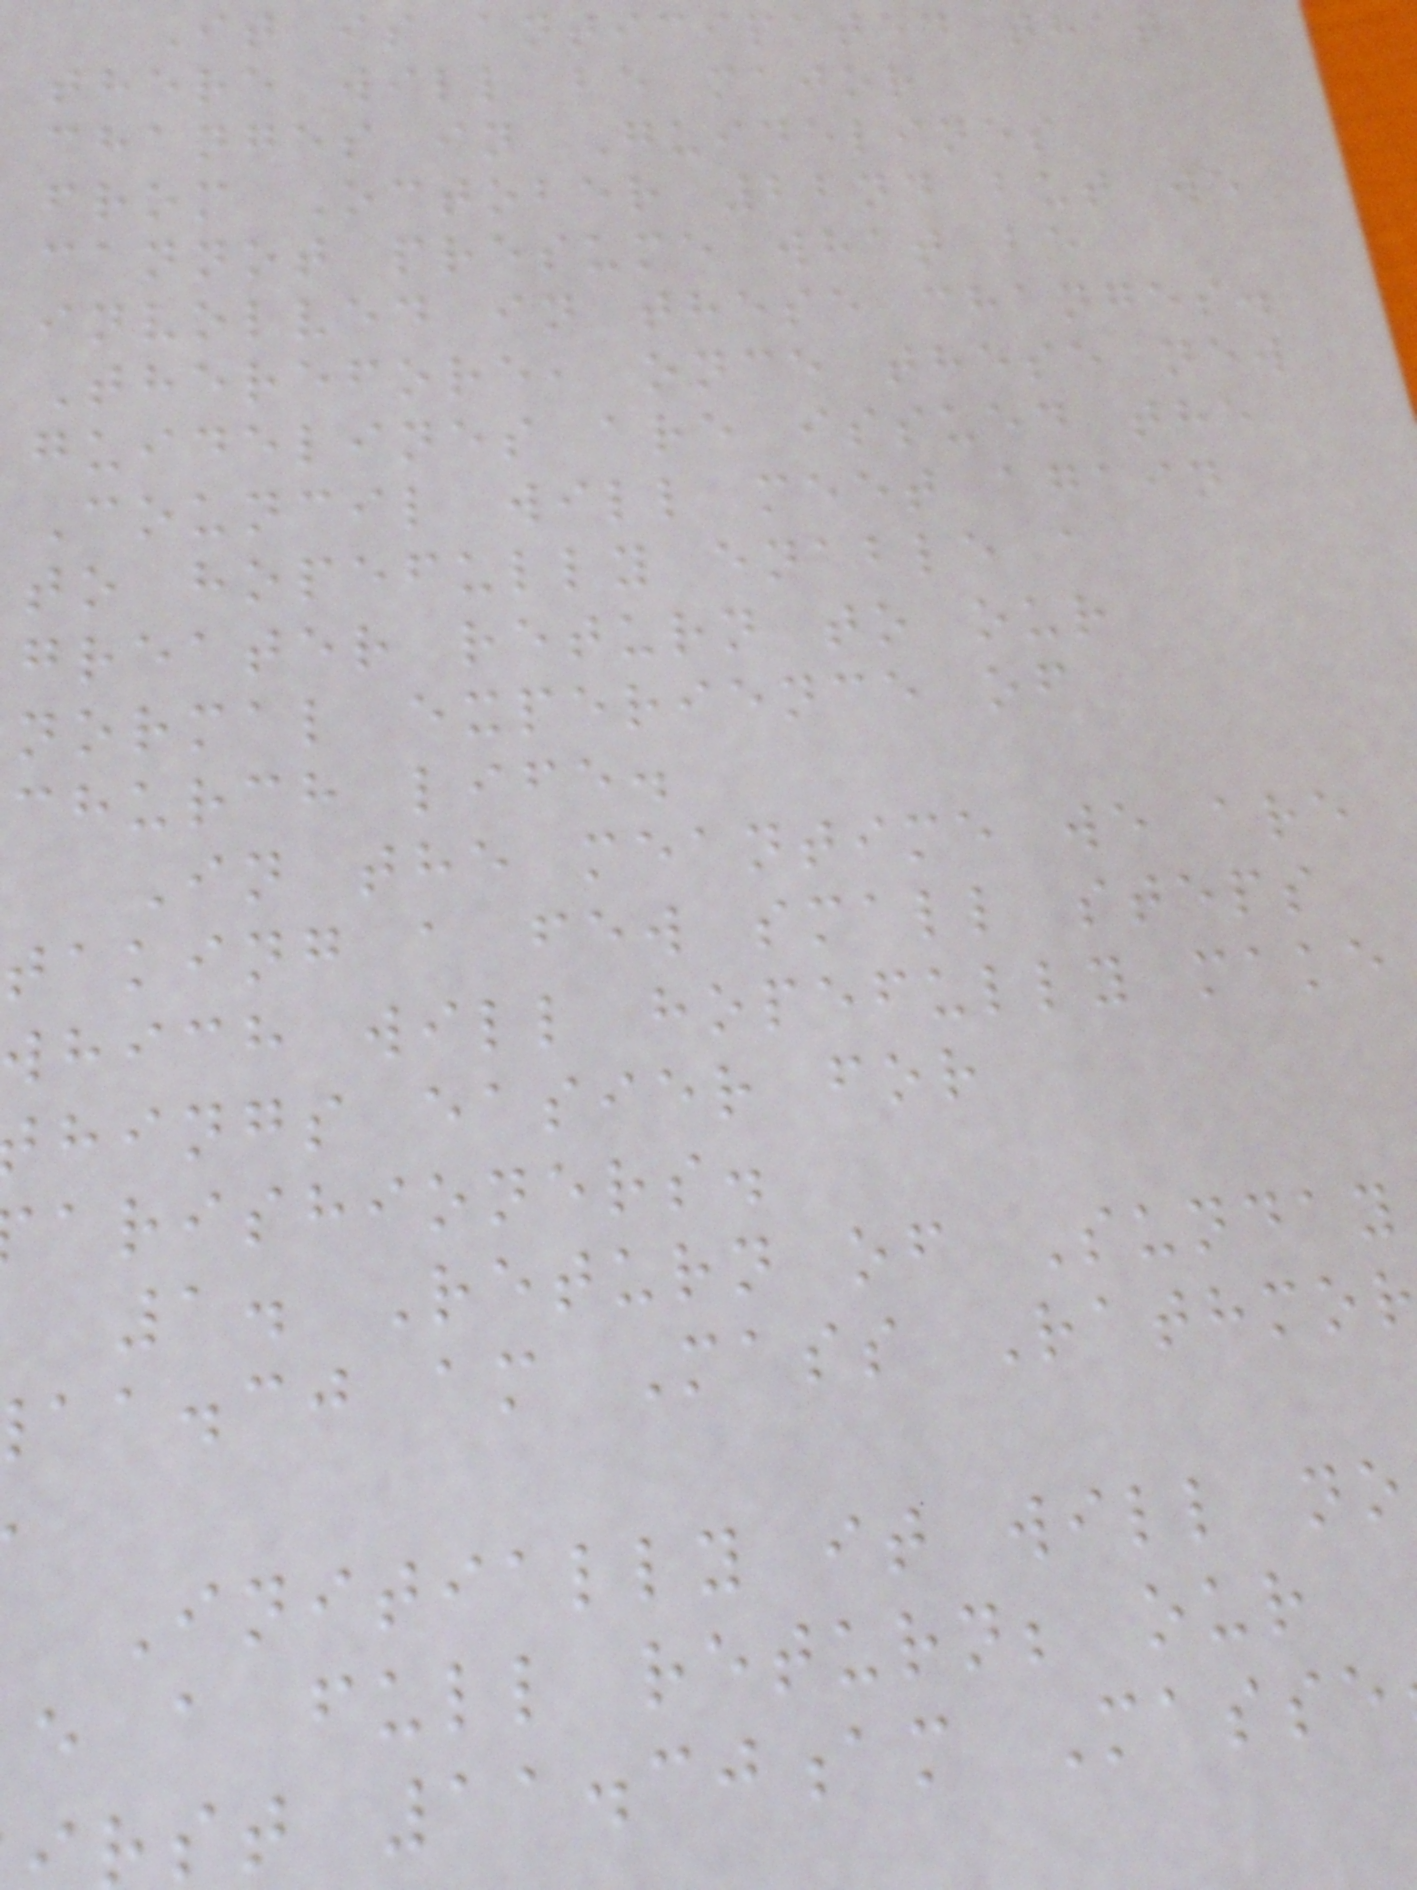It is anticipated that
there will be major
changes in Guidelines
from October 22nd but we
cannot presume what be
involved in these changes.
Therefore, once these new
guidelines are issued the
Council will meet again
to hopefully enable a
greater return to our
normal experience of
church life.
In the meantime we are
taking a few small steps
which will hopefully make
hings easier for
arishioners.
1. Return of Sunday
aa.cj am Mass Rathmor
Initially it will no
e a full return; our
st 11.30am Masse
